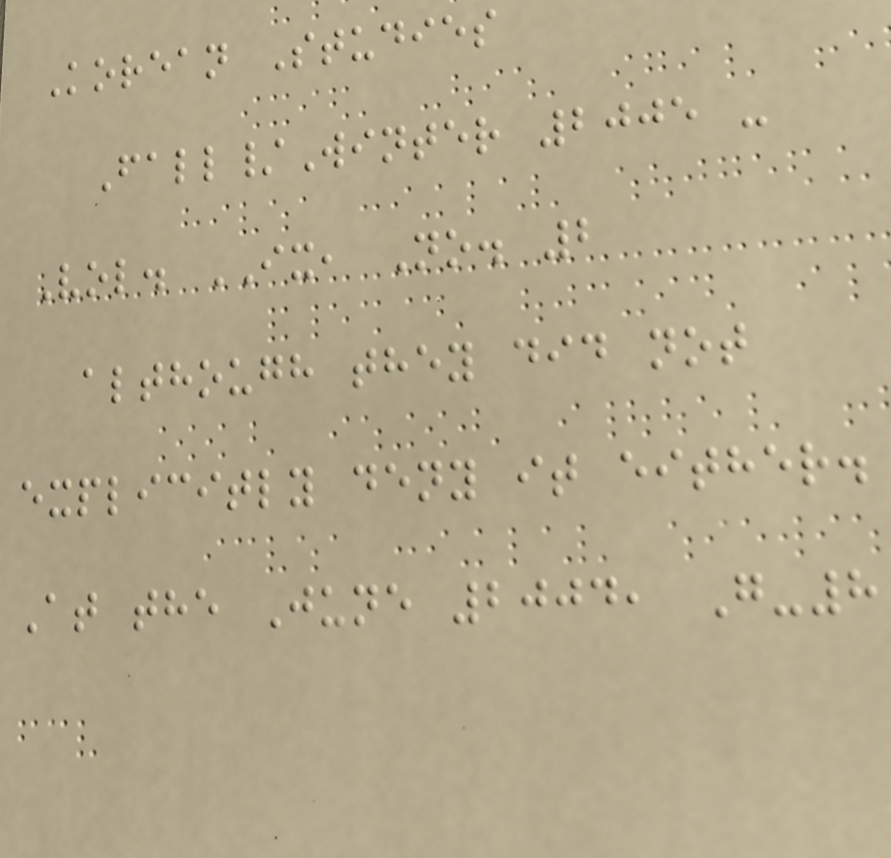Korean Studies
Fall/Winter 2005 -
Vol. IX, No. 2
although they did not
explicitly deny it either.
At the June 2004, G-8
